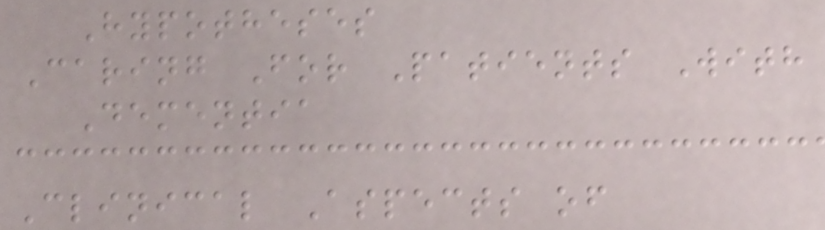Hypotheses
Caring For Patients With
Dementia
Clinical Aspects of
